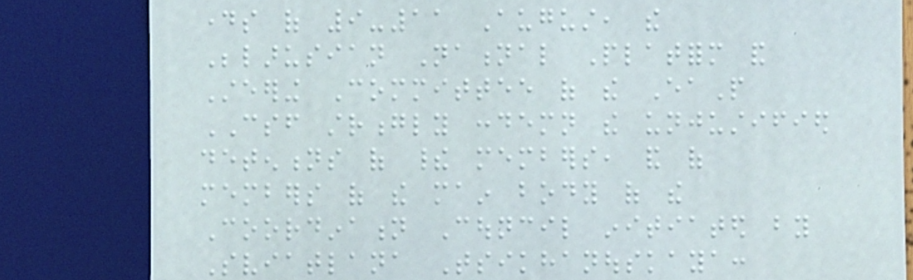days of 9-11 August, the
Belarusian National Platform and
Steering Committee of the EaP
CSF strongly condemn the unjustified
detentions of their members, and of
members of the main body of the
Coordination Council initiated by
Sviatlana Tsikhanouskaya:
